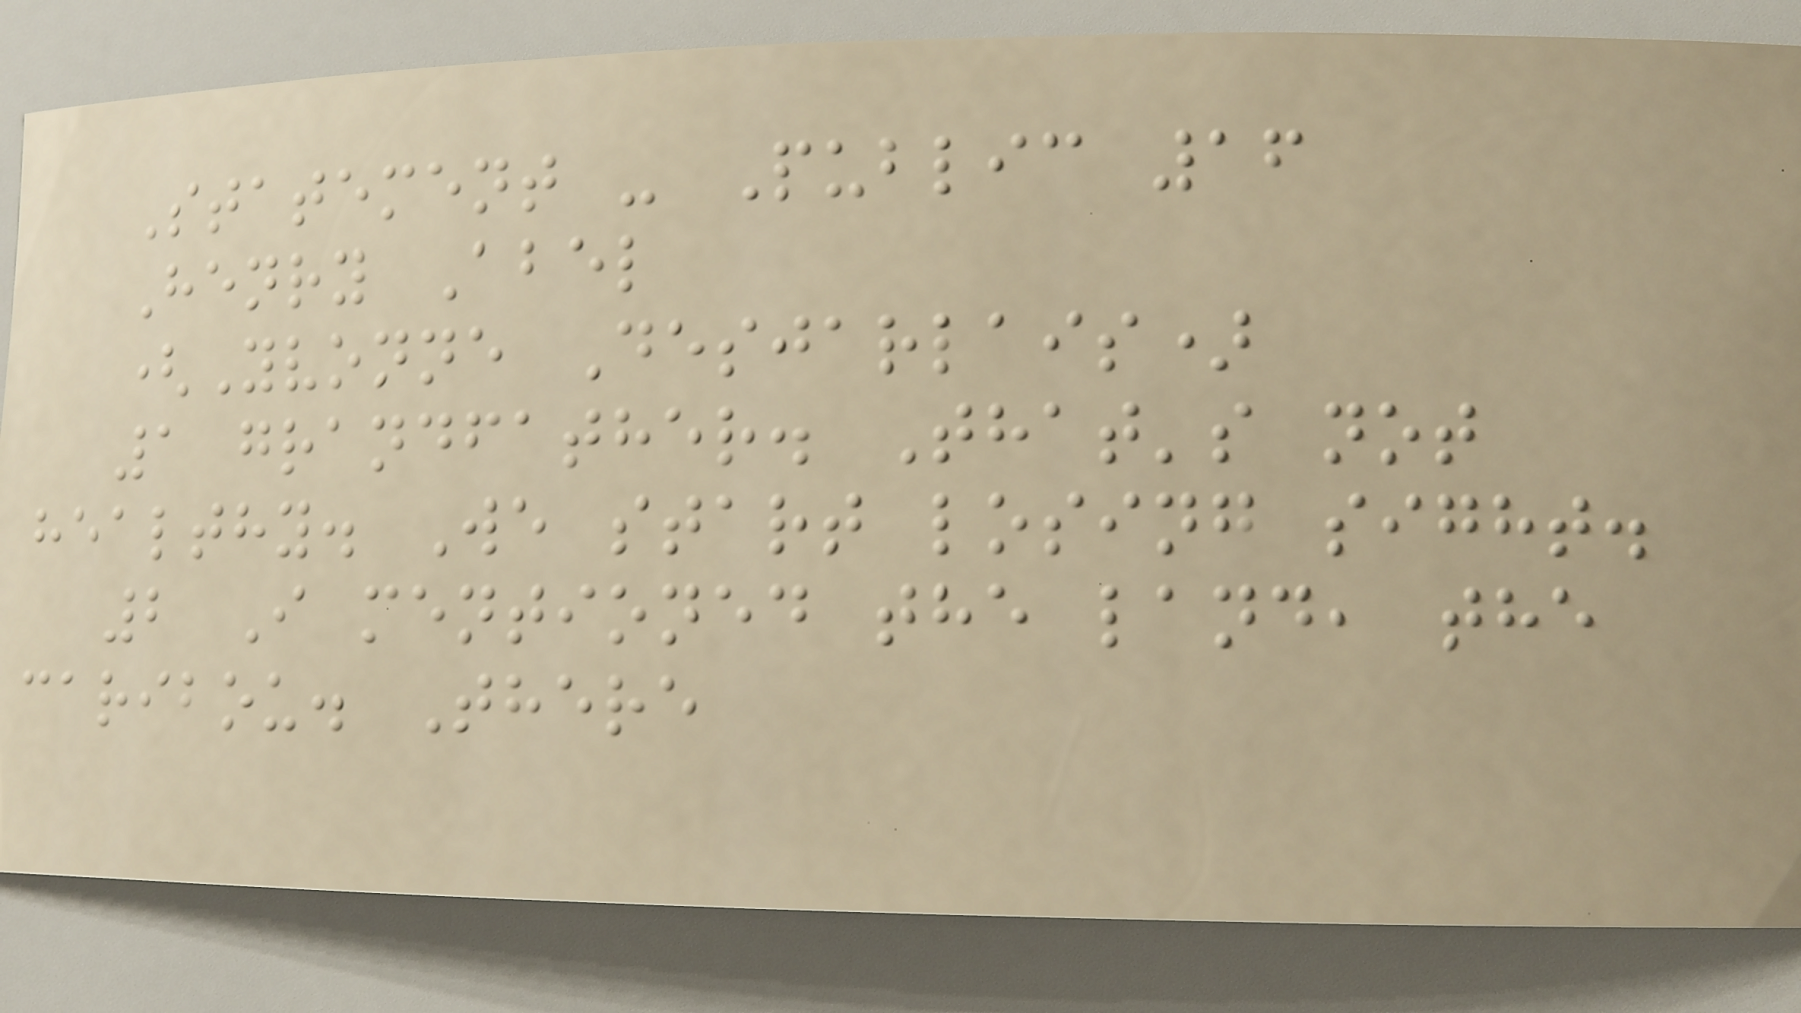Statement - Public 16
Henry Abel
(Yvonne Desjarlais)
1 grandfather. That's not
healthy. We start losing sight.
2 I mentioned the land, the
caribou. There
